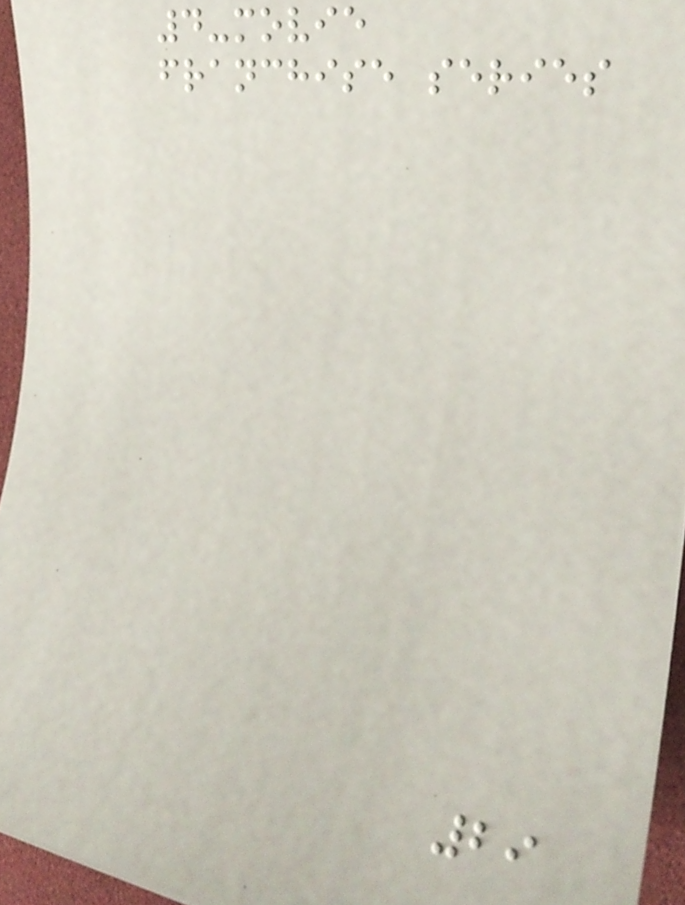4-movie
franchise series
29
